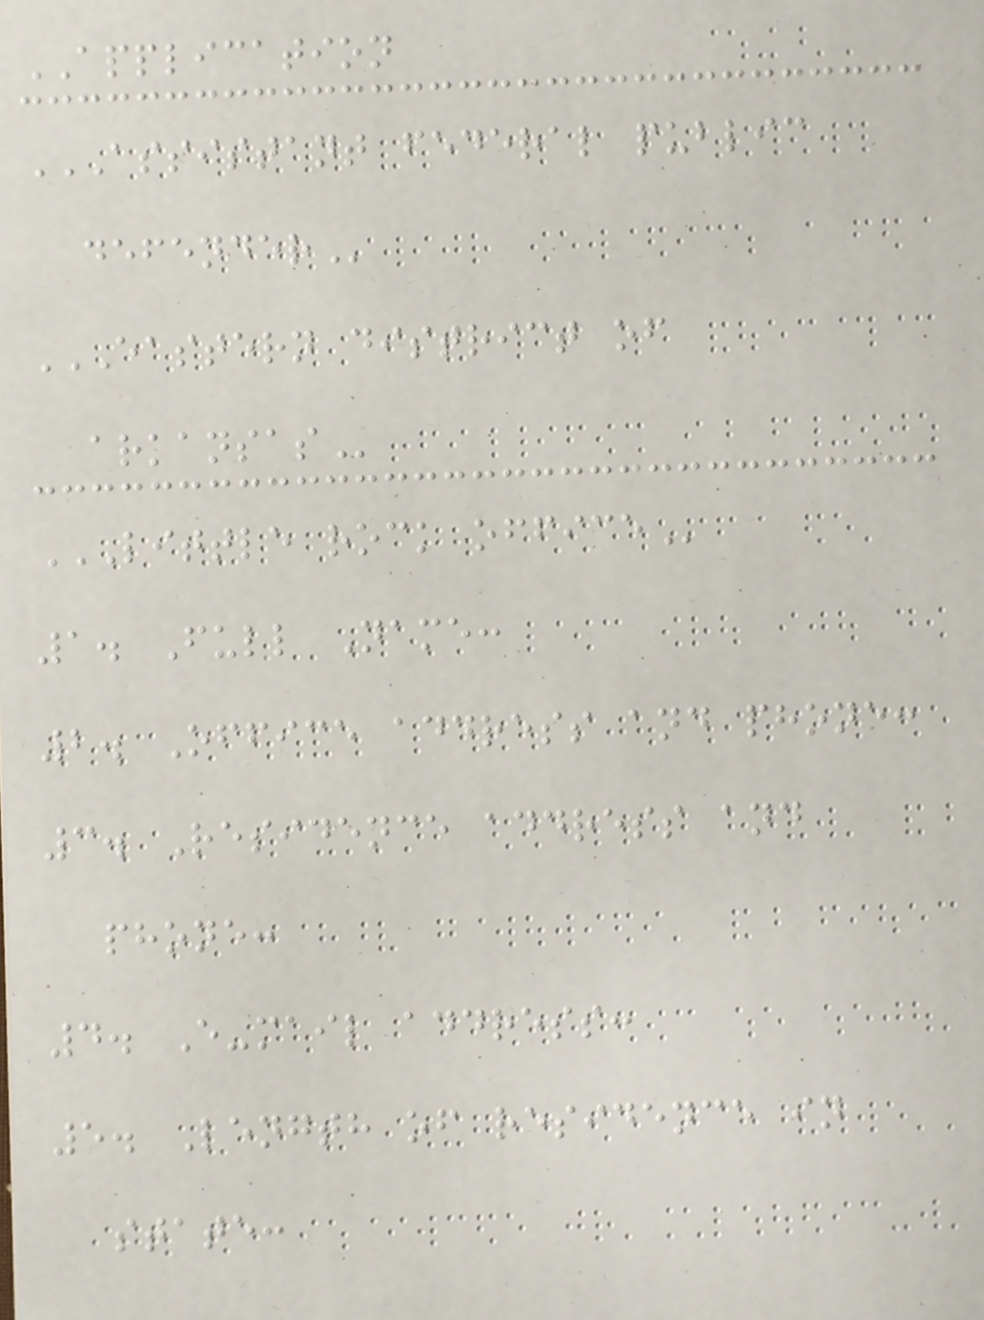APPLICATION
ASSISTANT FEDERAL PUBLIC
DEFENDER
EASTERN DISTRICT OF
ARKANSAS
LITTLE ROCK OFFICE
1. Full Name:
2. Office address and phone:
3. Residence address and
phone:
4. E-mail address:
5. Length of residence in
state:
